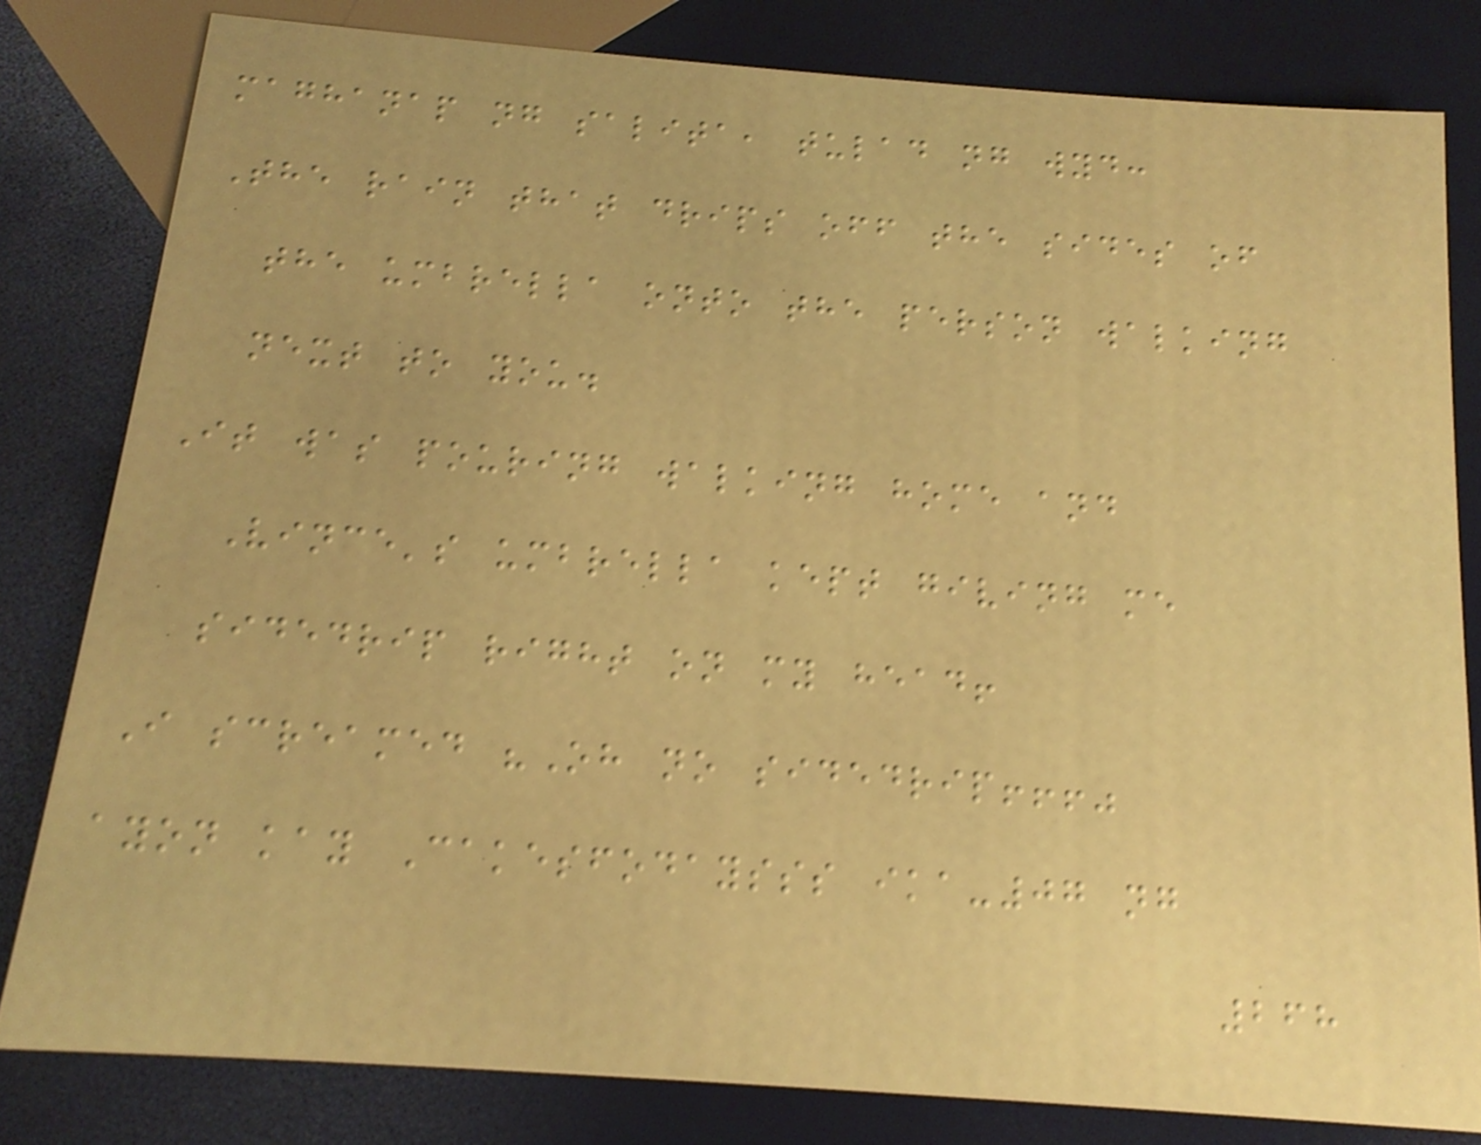maghanap ng salita, tulad ng wyd:
The rain that drips off the sides of
the umbrella onto the person walking
next to you.
It was pouring walking home and
Vince's umbrella kept giving me
sidedrip right on my head!
I screamed "Oh no sidedrip!!!"
ayon kay Cakesfodaysss ika-07 ng
268
